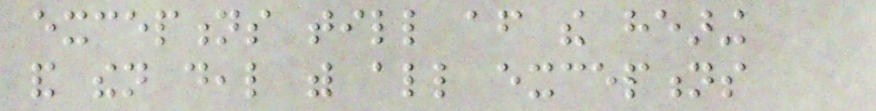exceptions till after the hearing
and then deal with all exceptions
